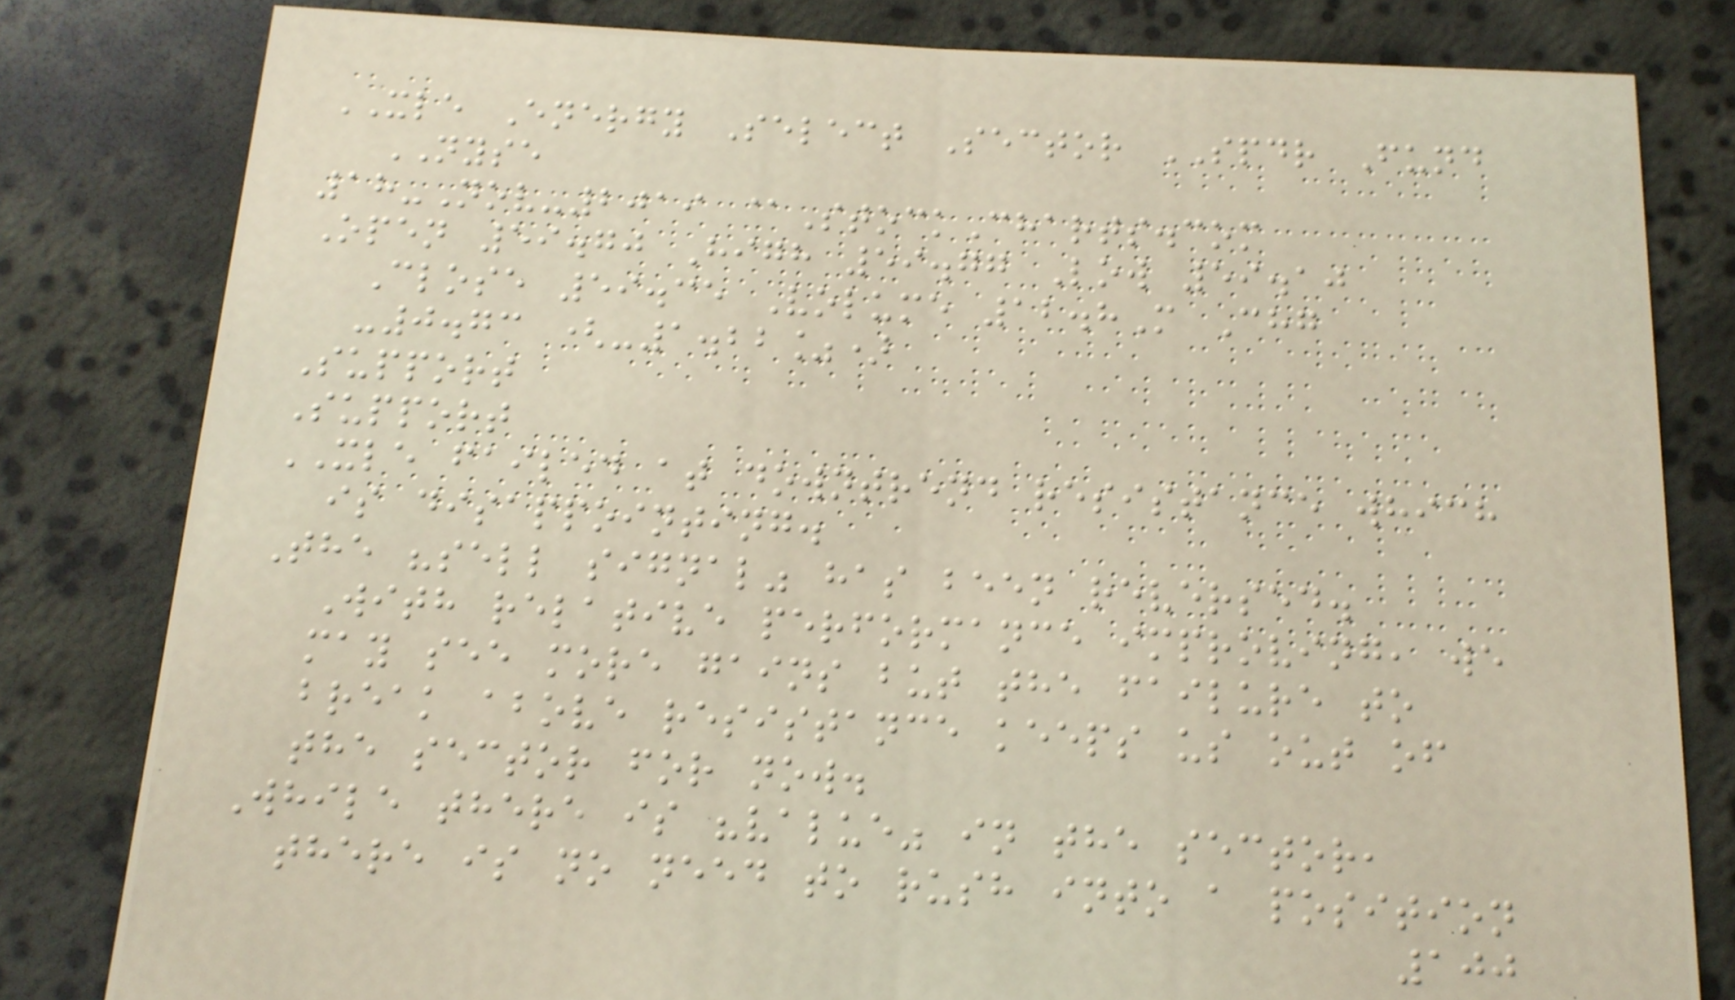XLE Energy Select Sector SPDR Fund
NYSE
18-Nov-2019 @StockCharts.com
Open 59.70 High 59.77 Low 59.10
Close 59.35 Volume 12.8M Chg
-0.73 (-1.22%)
Support
Support
XLE failed at downtrend resistance which
is disappointing.
The "sell signal" has been reversed.
With relative performance improving, we
may see more gains but the failure to
break above resistance keeps us out of
the sector for now.
While there is "value" in the sector,
there is no need to rush into a position
100
